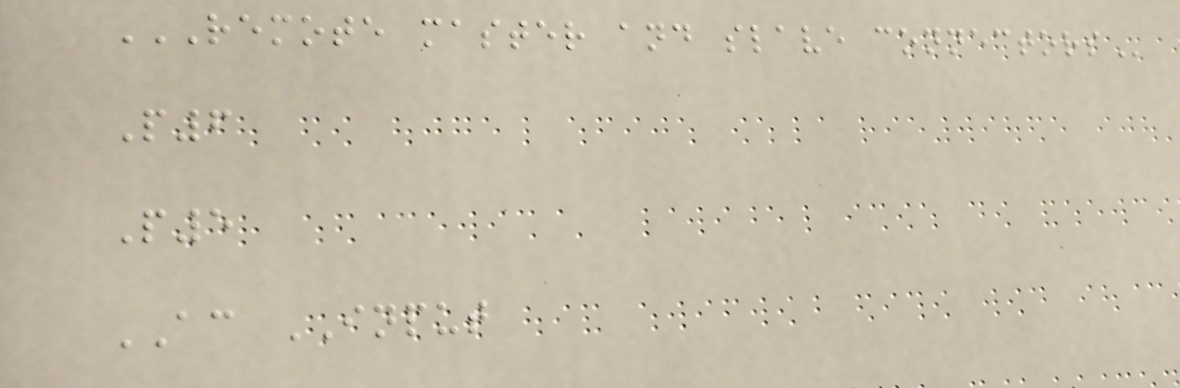REMOTE MASTER AND SLAVE CONNECTORS
P6
P5
AC INPUT
